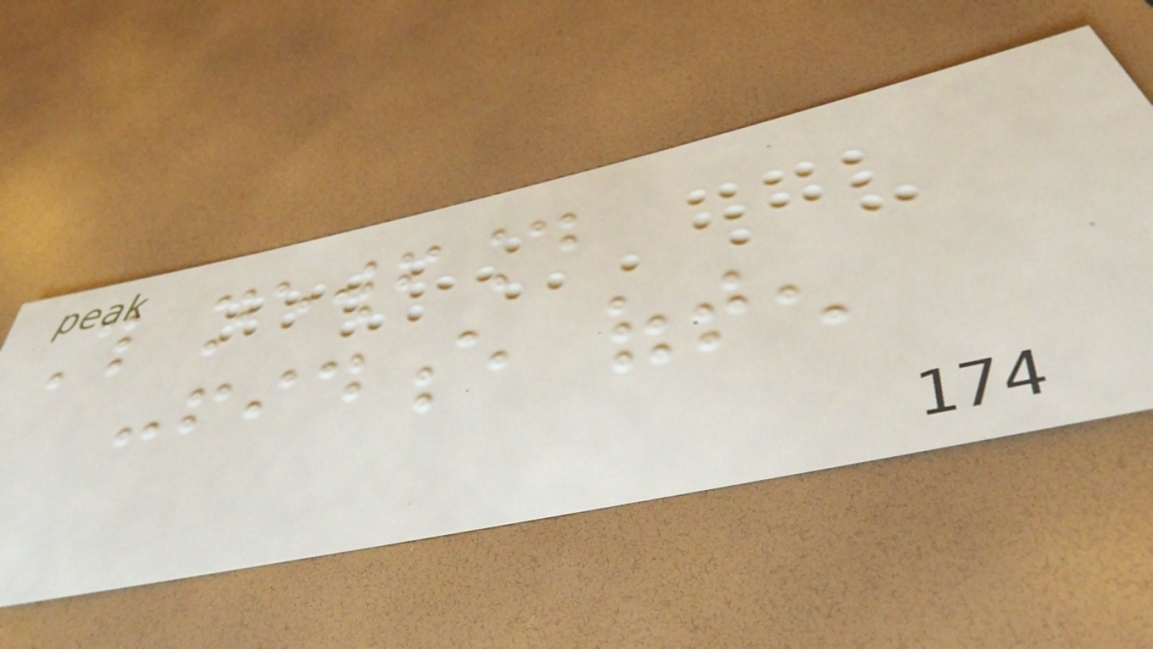This newfound
confidence often
